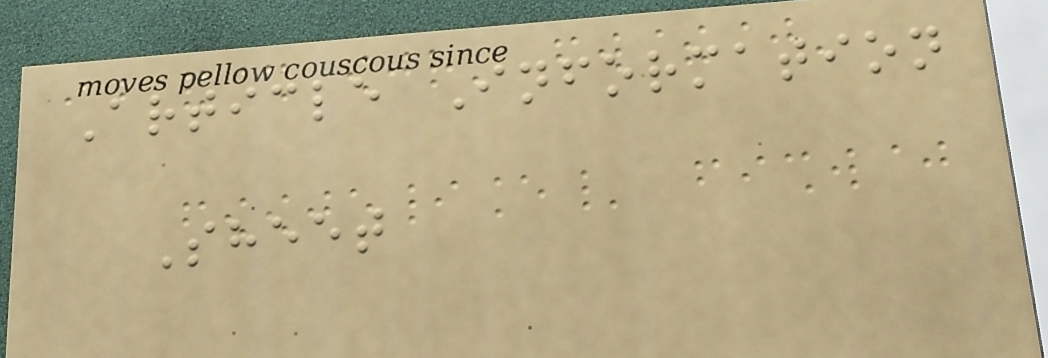Article Information
Sheet
